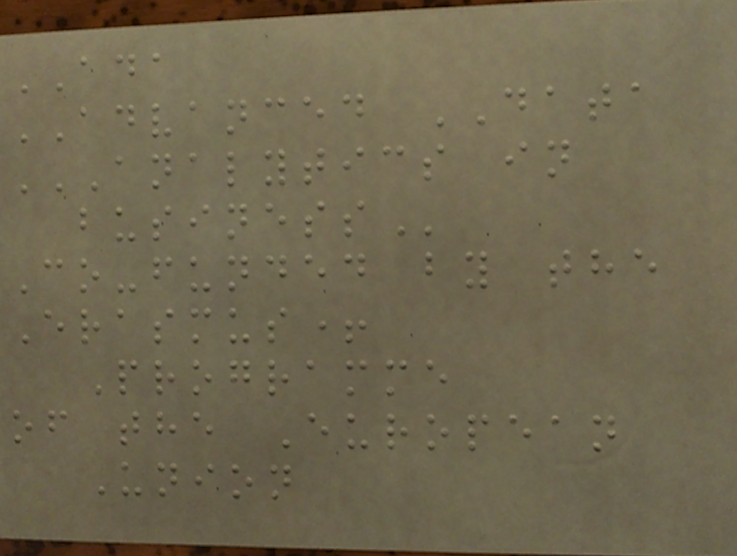ADA
ADVANCED DATA
ANALYTICS IN
BUSINESS
Co-funded by the
Erasmus+
Programme
of the European
Union
